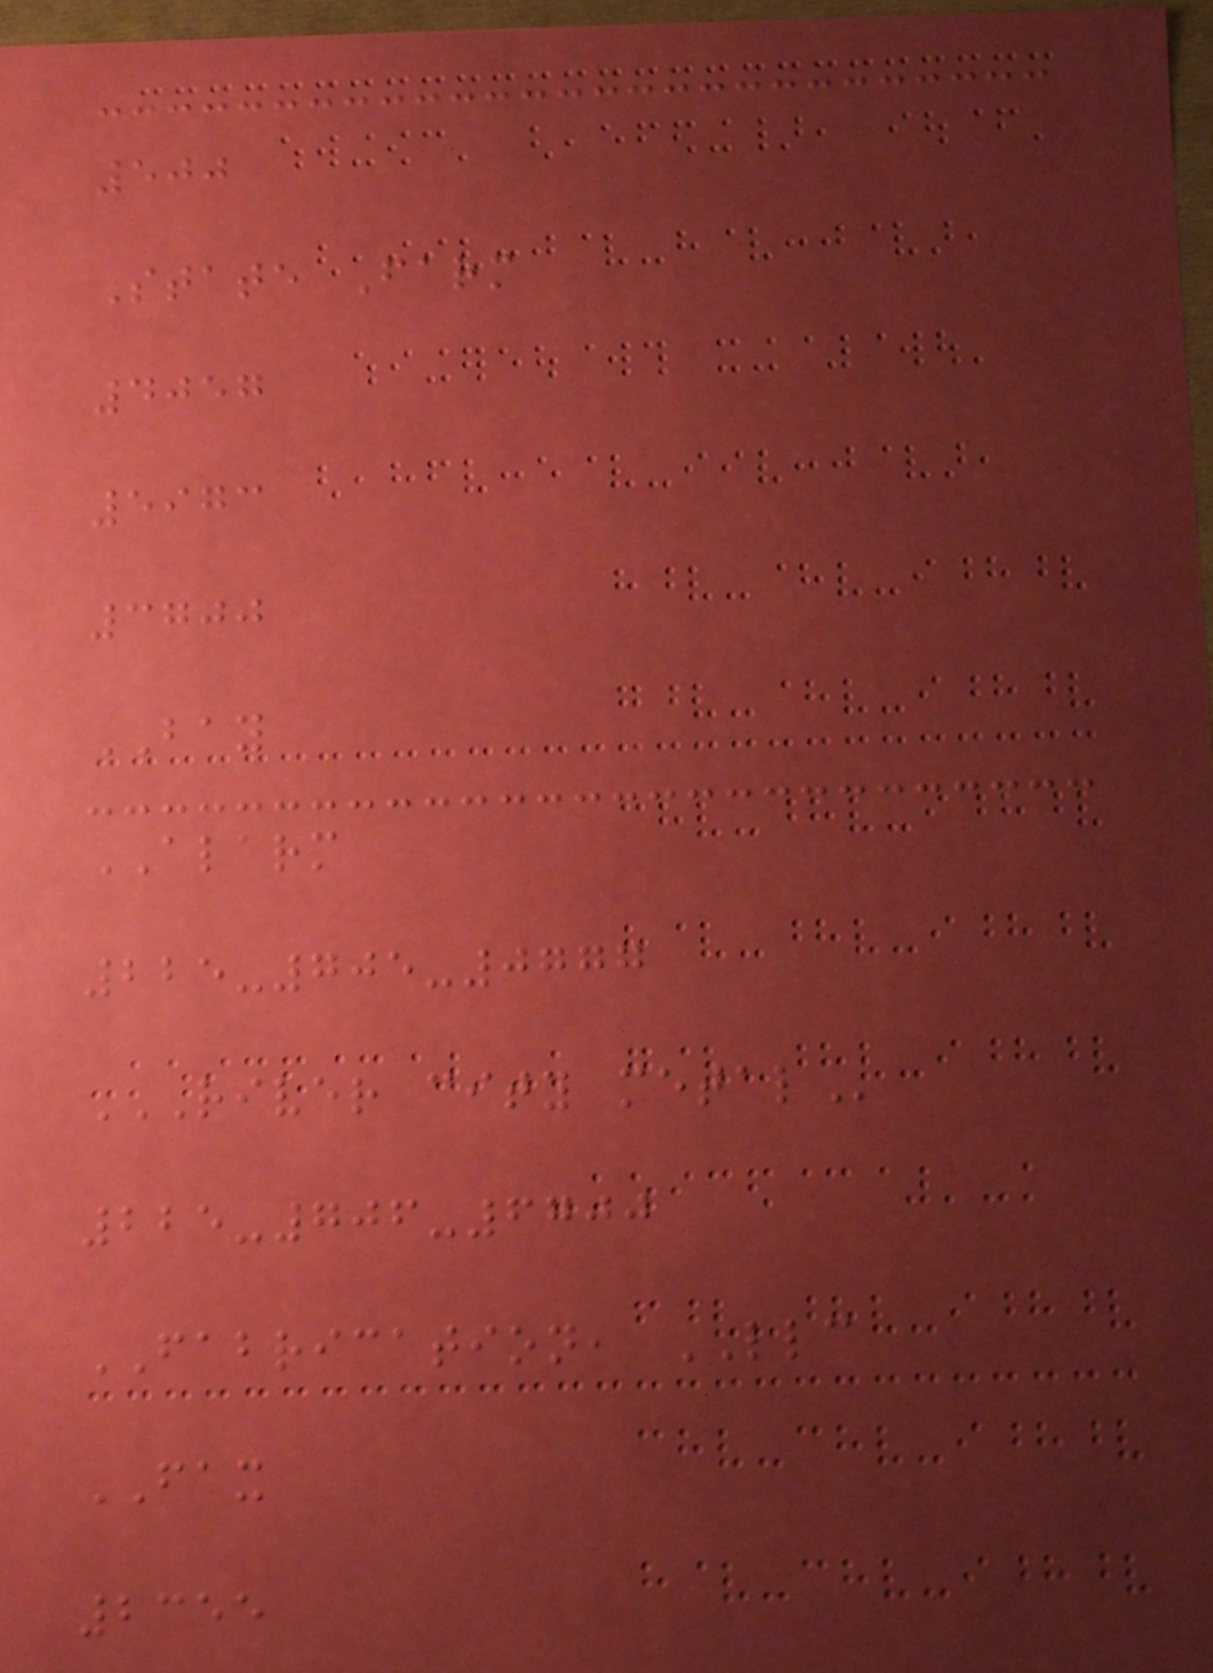500
State Farm
4057
5973
3700
BAY
ALARM
225-705-0777
RIVER CITY METAL
225-706-6700
FABRICATION, LLC
FAX
2355
